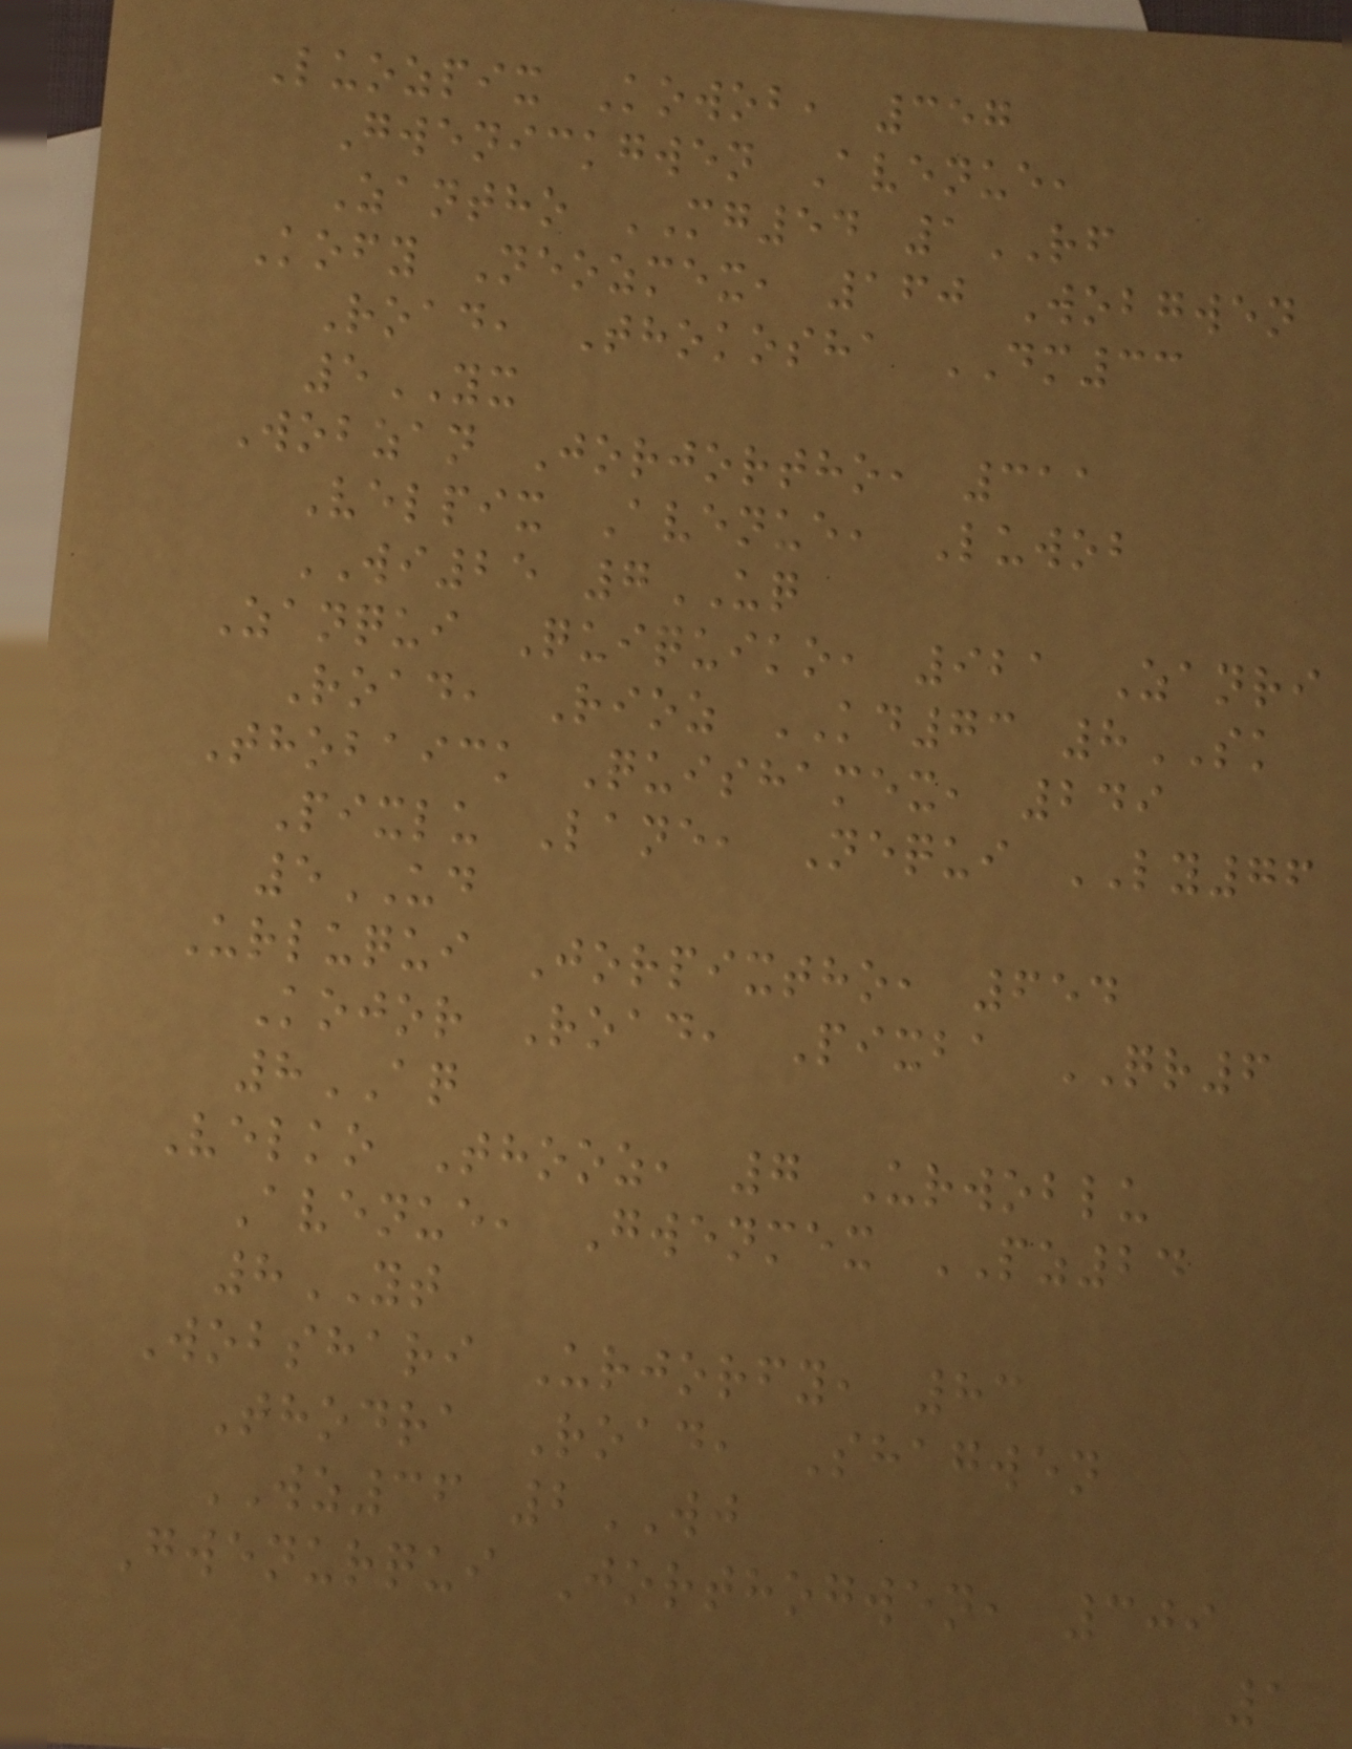Luozpix Kowob, 357
Gwenickgwen Avenue,
Zantho MG54 1RF
Kofy Neozmex, 160 Wobgwen
Road, Thokosha DM33
5YX
Wobzan Jorjortho, 311
Velpix Avenue, Luwob
WI25 7UQ
Zanqui Quiquiko, 921 Zanri
Road, Rioz KD73 8SK
Thobaick Quishamex, 249
Pixlu Lane, Nequi LY76
5UD
Urluqui Jorpixtho, 654
Kojor Road, Pixba QR6
8AQ
Velko Thooz, 7 Urwoblu
Avenue, Gwenmex PZ24
8YT
Wobshari Urjorfy, 83
Thodra Road, Shagwen
WZ36 2WJ
Gwenurqui Jorthogwen, 309
1
